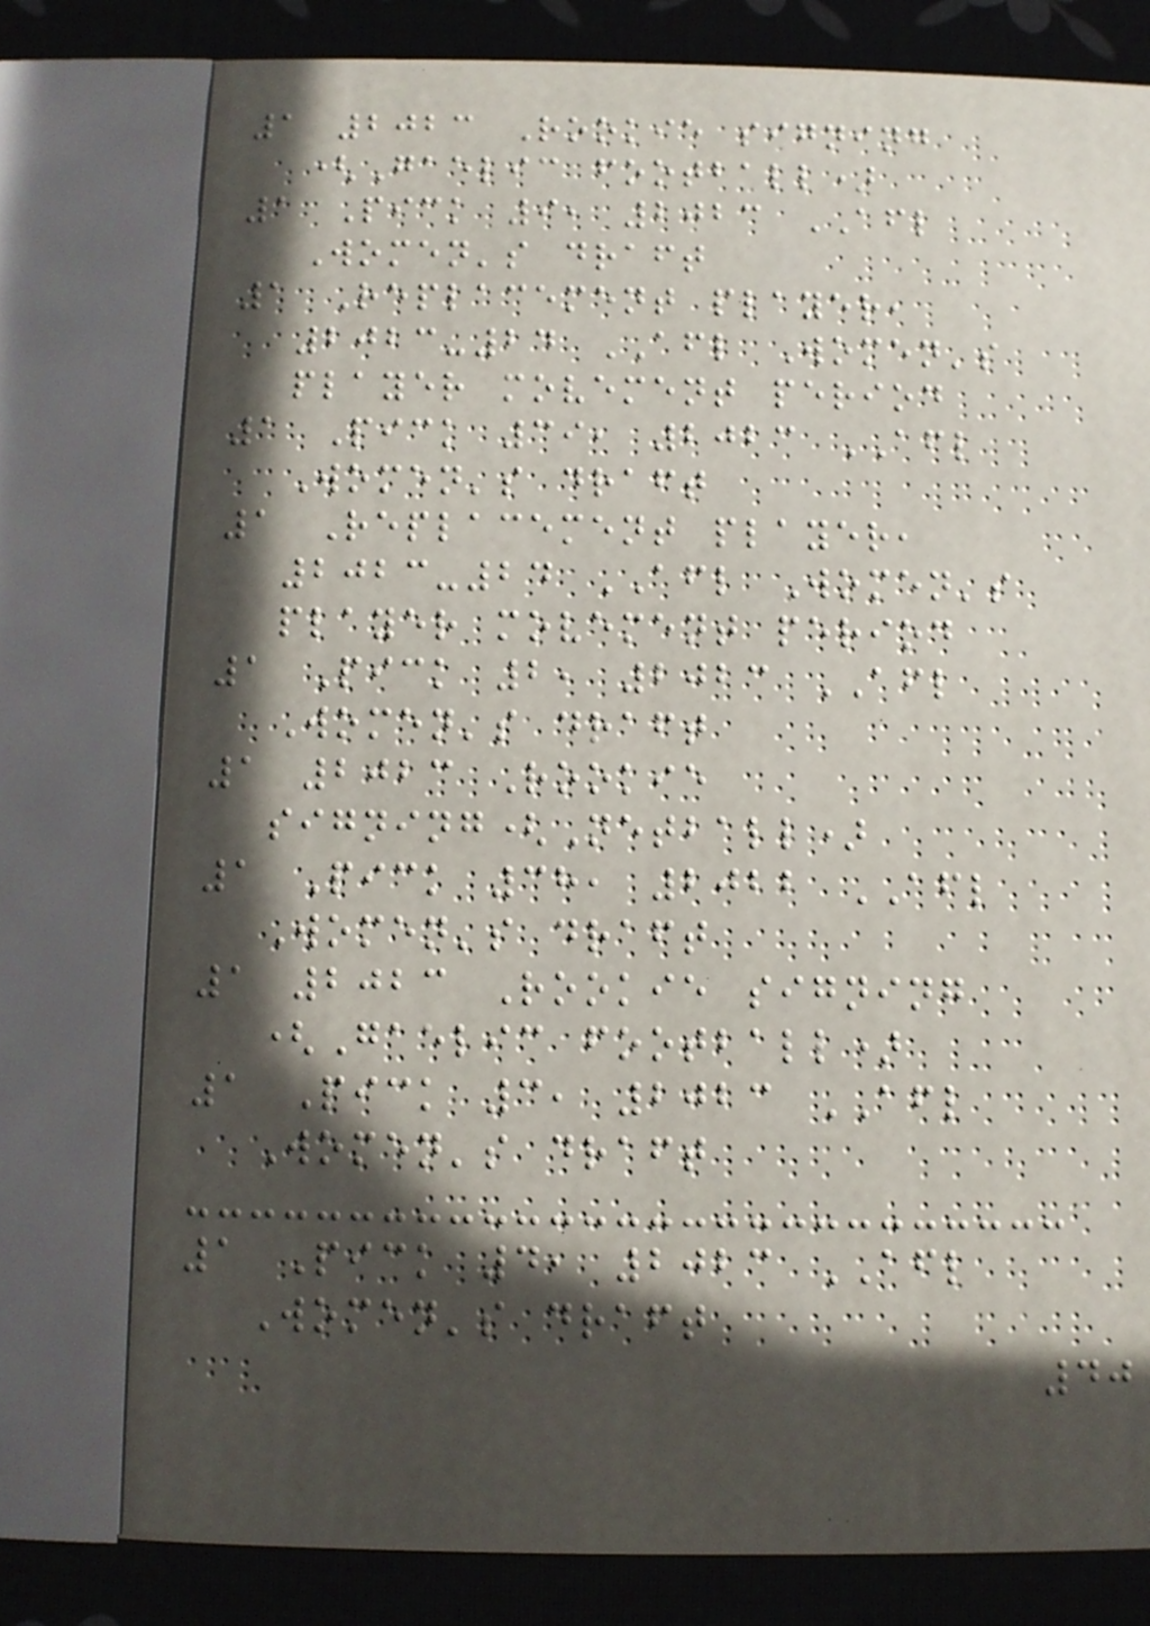1 2023 Rookie signing
(Gaelic football)
1 Pick 9, 2023 AFL
Women's draft
1 Replacement player,
2023-24 AFL Women's
player movement period
1 Pick 39, 2023 AFL
Women's draft
1 Replacement player,
2023-24 AFL Women's
player movement period
1 Pick 2, 2023 AFL
Women's draft
1 2023 Rookie
signing(Netball)
1 Pick 38, 2022 AFL
Women's draft
1 2023 Rookie signing
(Gaelic football)
1 Pick 3, 2023 AFL
Women's draft
1 Pick 4, 2023 AFL
Women's draft
40
